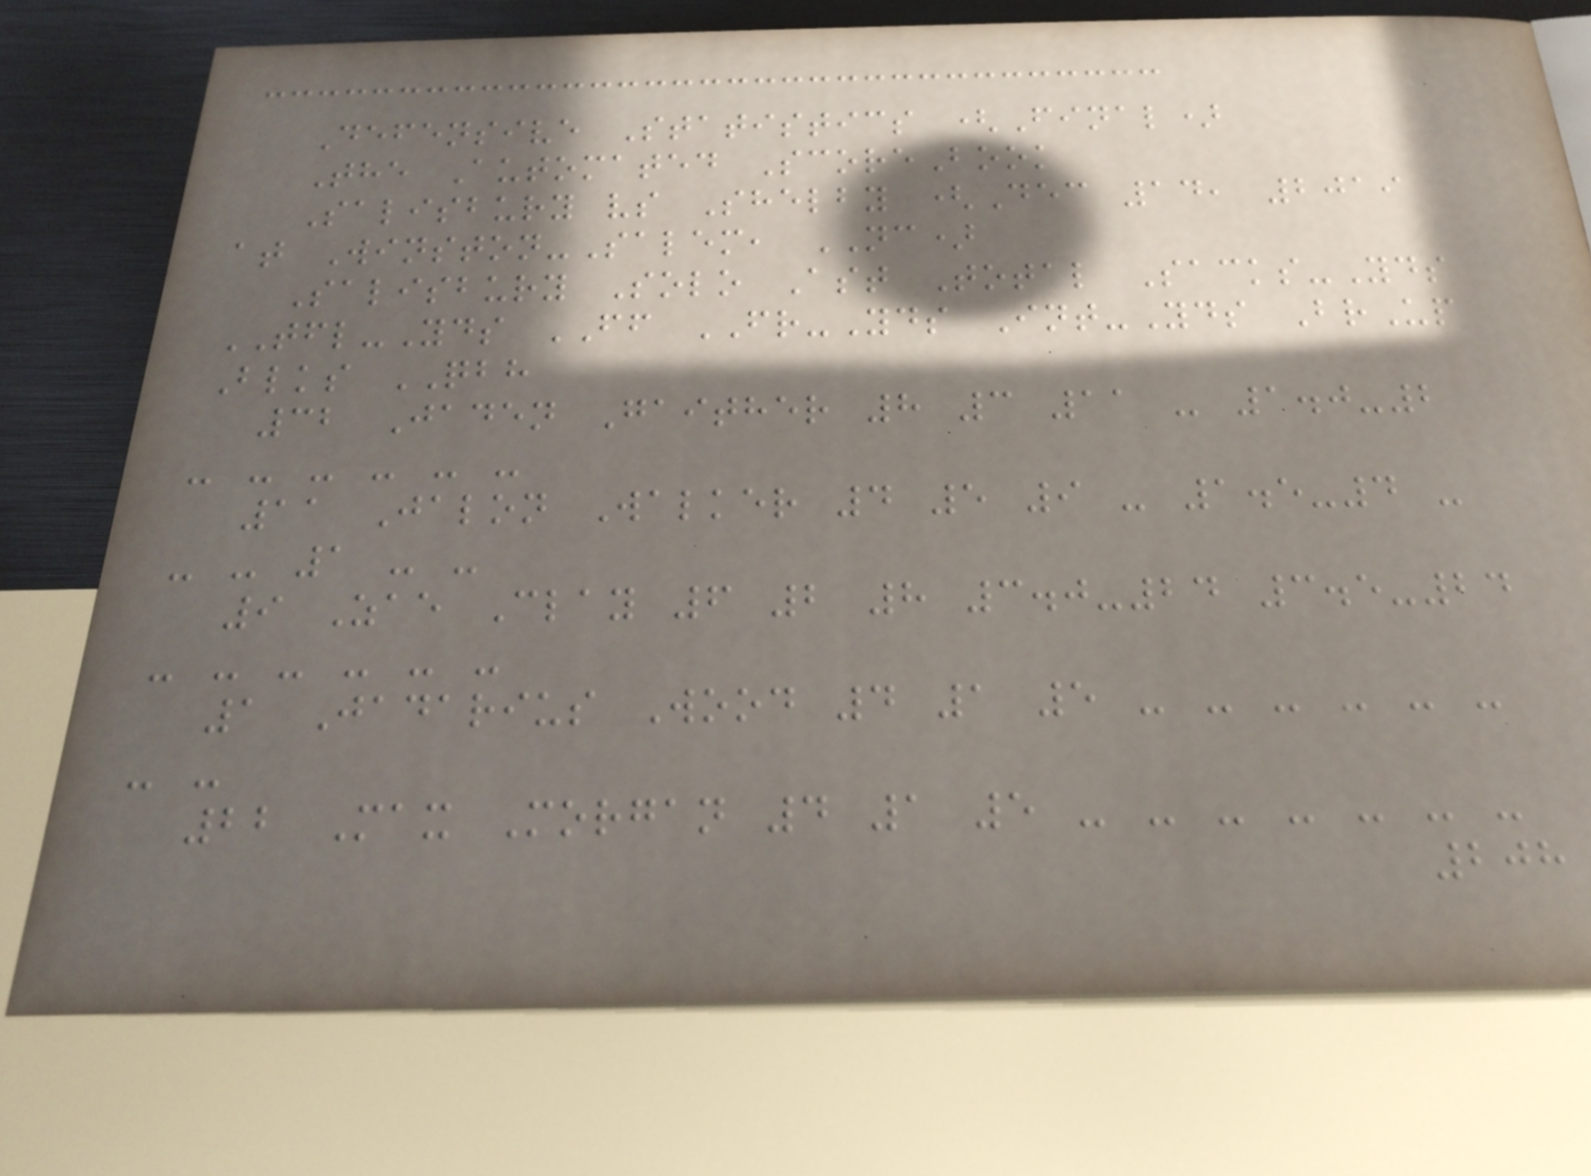Defensive Statistics (Final)
The Automated ScoreBook
Salisbury vs Shelby (Dec 14, 2019
at Winston-Salem, NC)
Salisbury Solo Ast Total Sacks-Yds
TFL-Yds FF FR-Yds Int-Yds BrUp
Blks QBH
32 Jaden Gaither 8 3 11 - 1.0-2
- - - - - -
11 Jalon Walker 4 5 9 - 1.5-4 -
- - 1 - -
9 Zae Clay 6 2 8 3.0-24 3.5-24
- - - - - -
1 Jadarius Wood 4 1 5 - - - - - -
- -
22 Max Morgan 4 1 5 - - - - - - -
208
